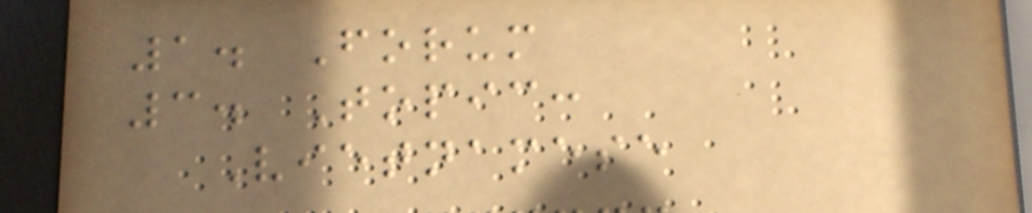1. Forum
3. Topic:
Vietnamese
